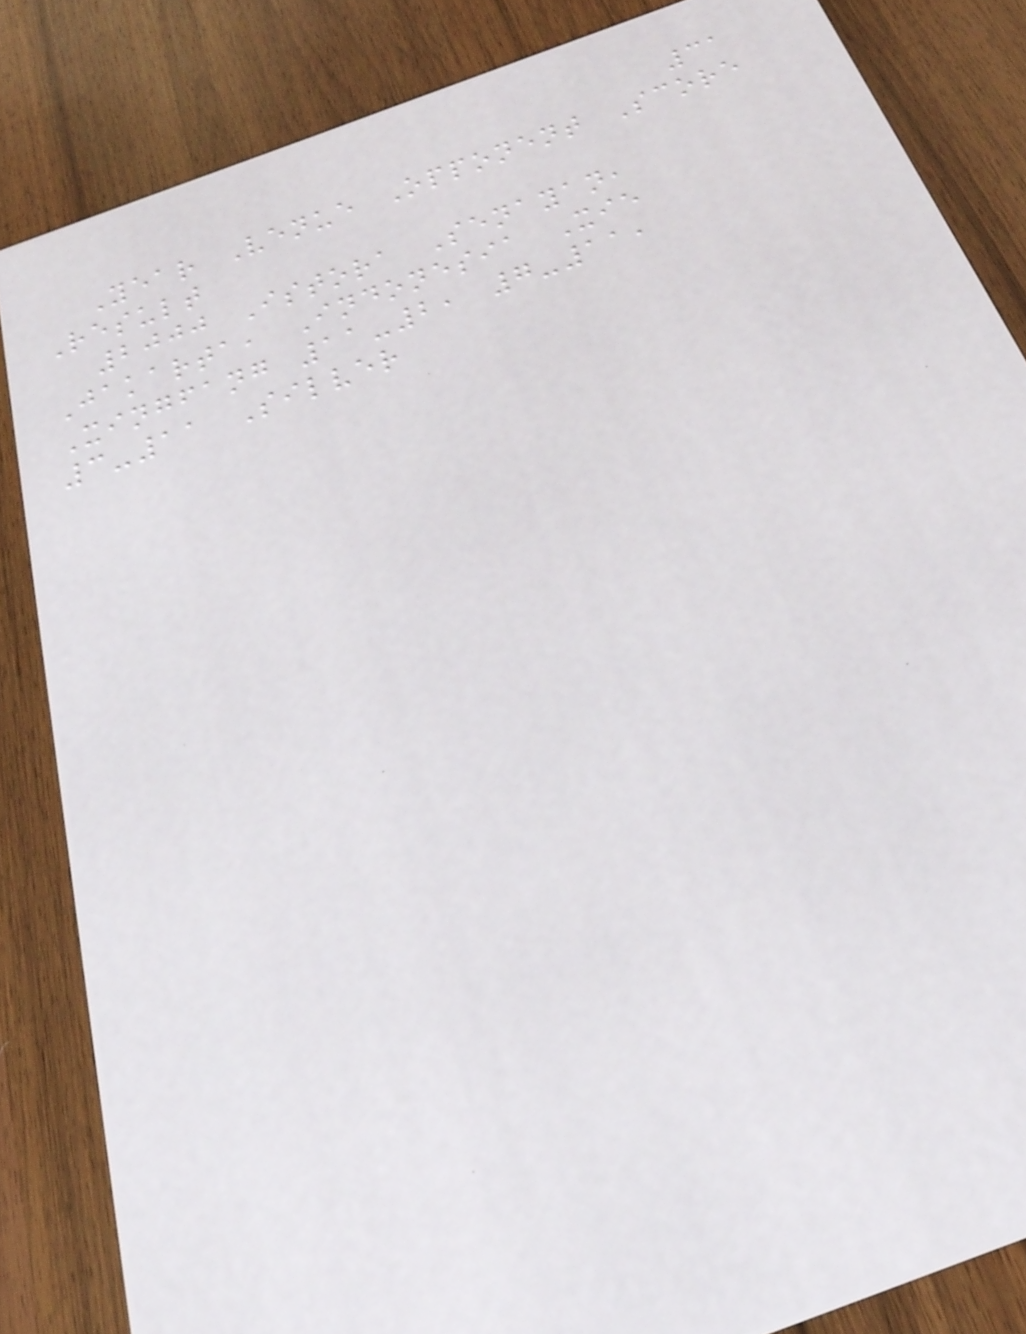31
Year Venue Opponent Score
Result
2000 Istora Senayan,
Jakarta, Indonesia Xie
Xingfang 11-2, 7-11,
3-11 Silver
